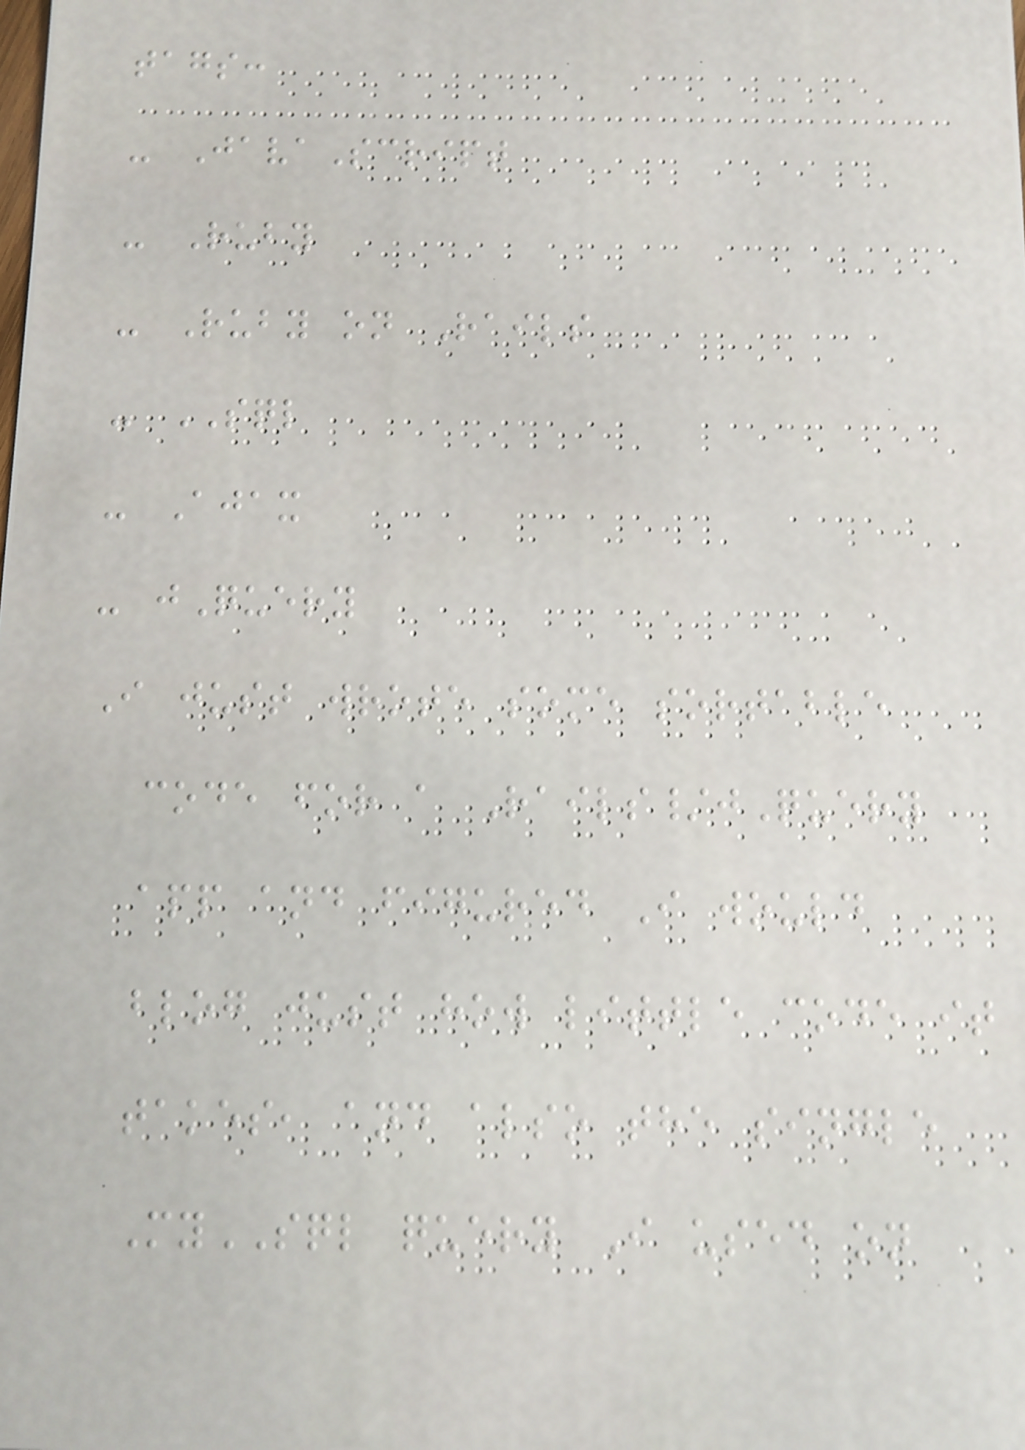tags:
- JavaScript
- Ruby
- Ruby on Rails
- SQL
- Ajax
- jQuery
I just wrote some sortable
code for a Rails/jQuery
app and figured I would
blog just how little code it
takes, and also the single
MySQL query I used on
